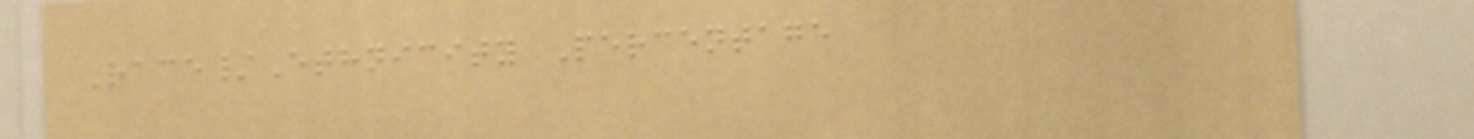Race/Ethnicity Percentage
